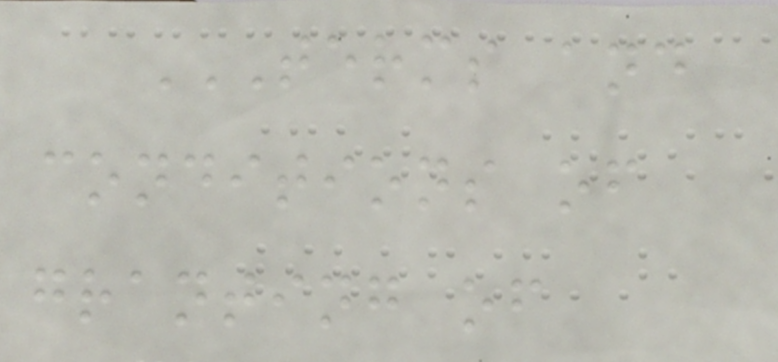TERMS AND
CONDITIONS OF
GRANTING OF
